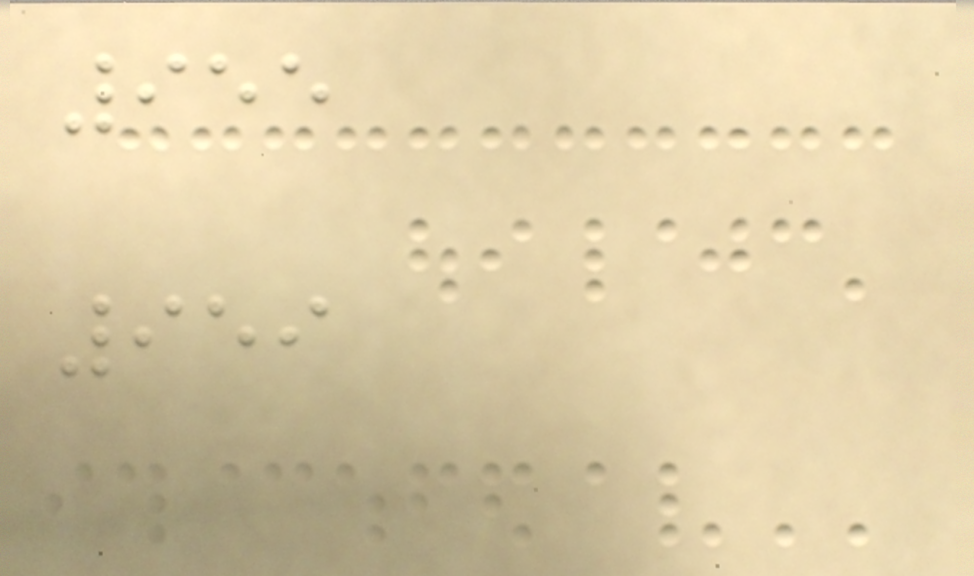955
959
